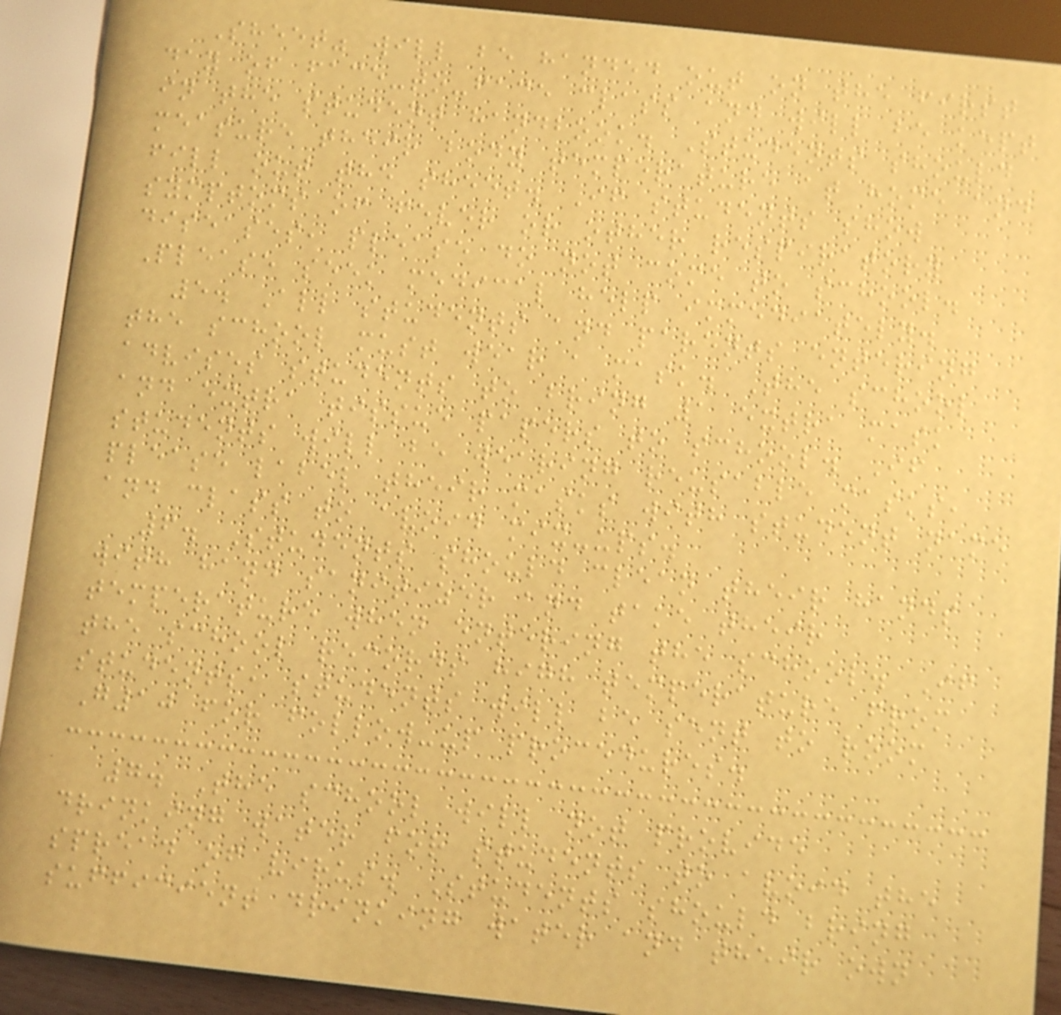Sheet" will be handed out on the first
day of face-to-face class and will be kept
in the student handbook. Students should
measure their body temperature at home and
fill out the sheet. If students show
symptoms of fever or other respiratory
diseases, please do not come to school.
Please seek medical help immediately.
5. All students and parents entering
the school must wear a mask. The school
advises students to bring 1 extra mask
and extra tissue papers to school. If
students will be wearing reusable masks,
please label their masks with student name
and class to avoid mix-ups.
6. Students should clean their hands
with hand sanitizer and take their
temperature when entering the school. If
the school records high temperature from
students, students will be sent to room
G10 for follow-up procedures.
7. The school will not provide
drinking water for students to avoid the
spread of virus. Students should bring
sufficient drinking water and their own
